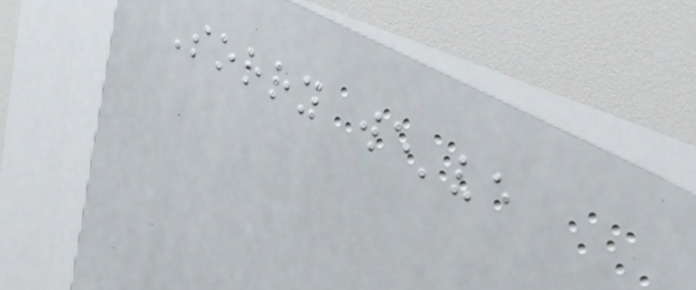Sorry we've
